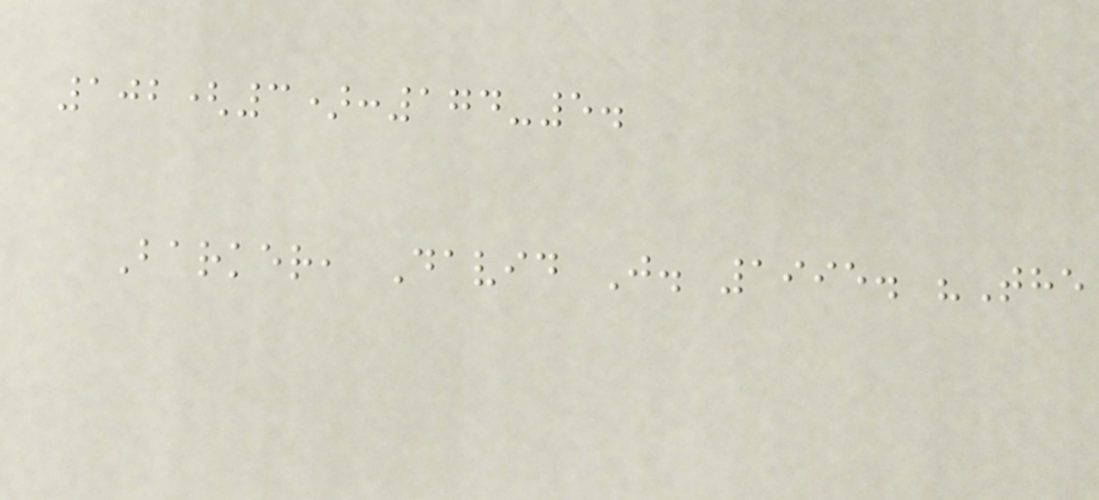102(3):174-5.
Barker, David J. 1995. "The
